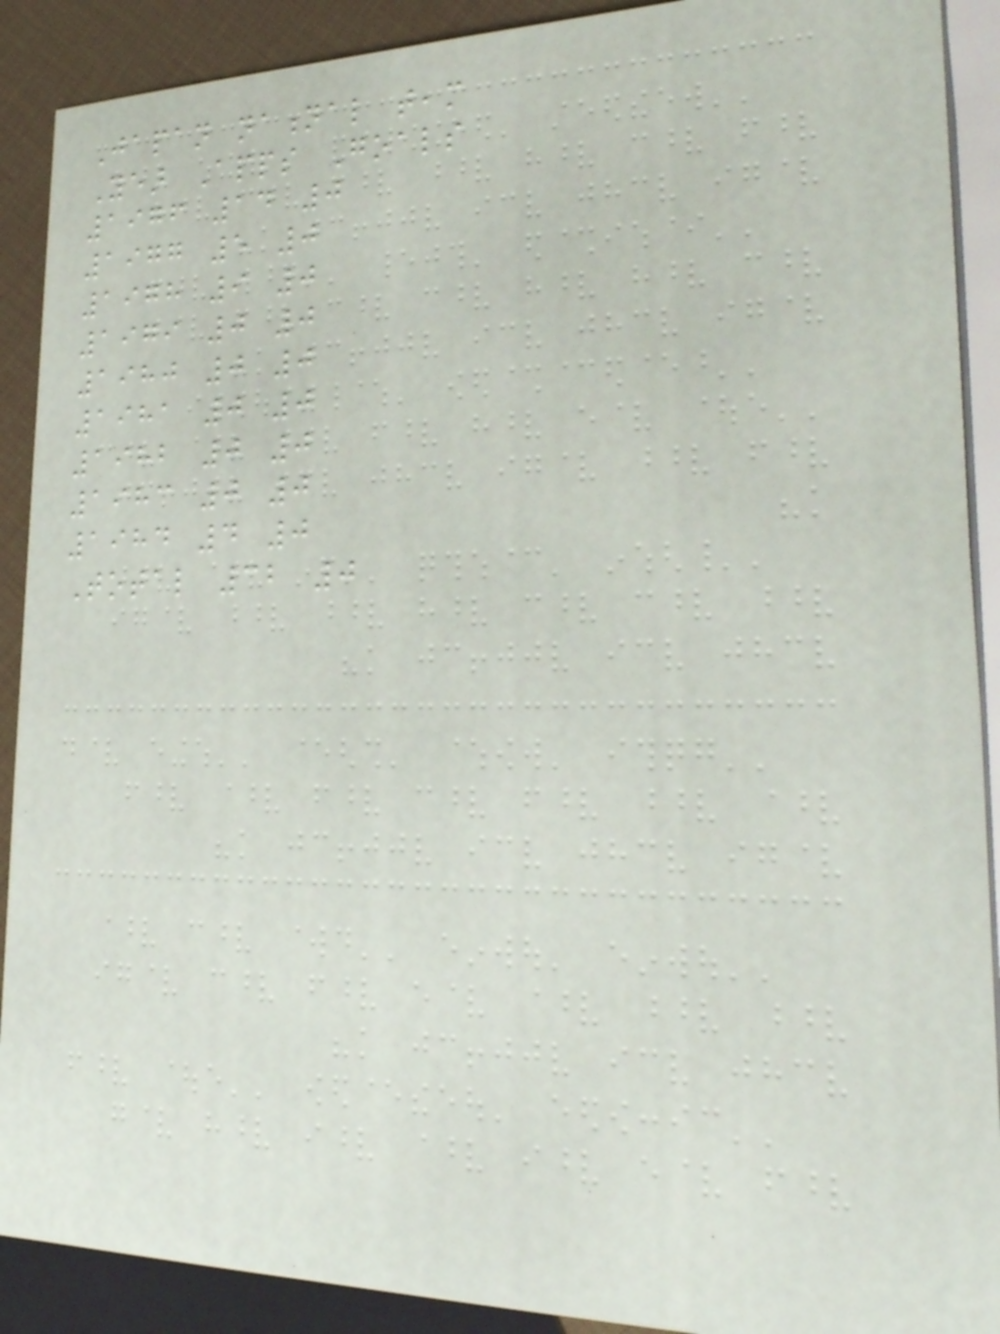Japan national team
Year Apps Goals
1976 14 0
1977 5 0
1978 9 0
1979 0 0
1980 0 0
1981 0 0
1982 0 0
1983 0 0
1984 4 0
Total 32 0
